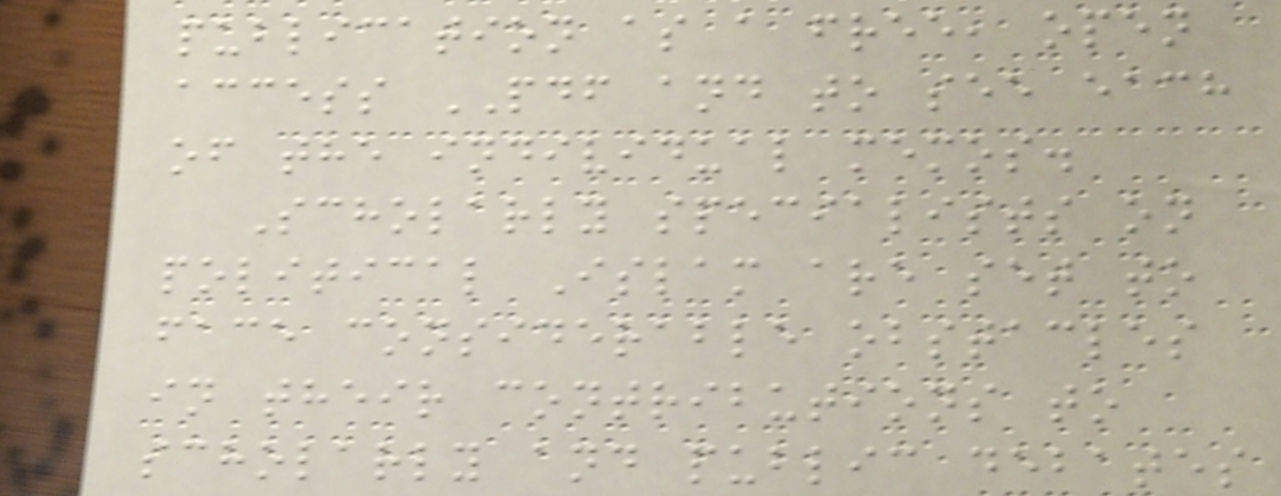publication as a free, open
access PDF and to see each
of the individual memos.
Scholarly specialists on
political Islam are set to
face considerable obstacles
in their contributions to
scholarly and public debates
